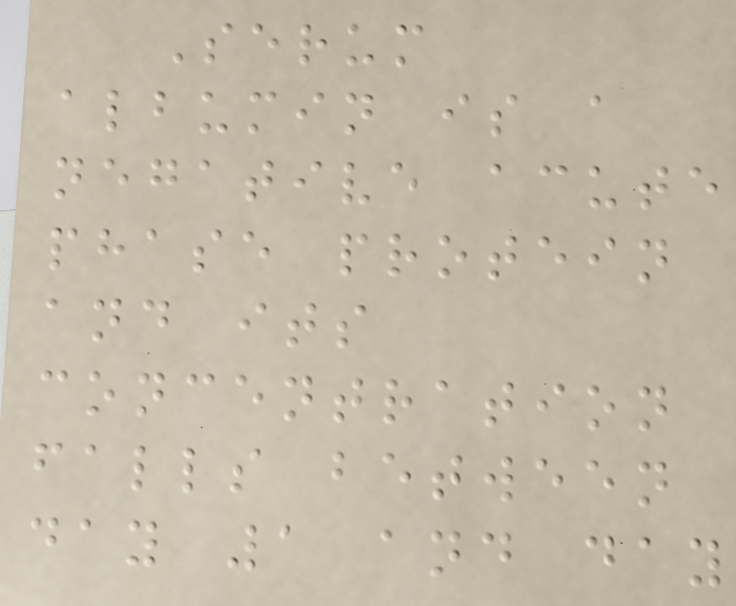Serum
albumin is a
negative acute
phase protein
and its
concentration
falls between
day 1 and day
